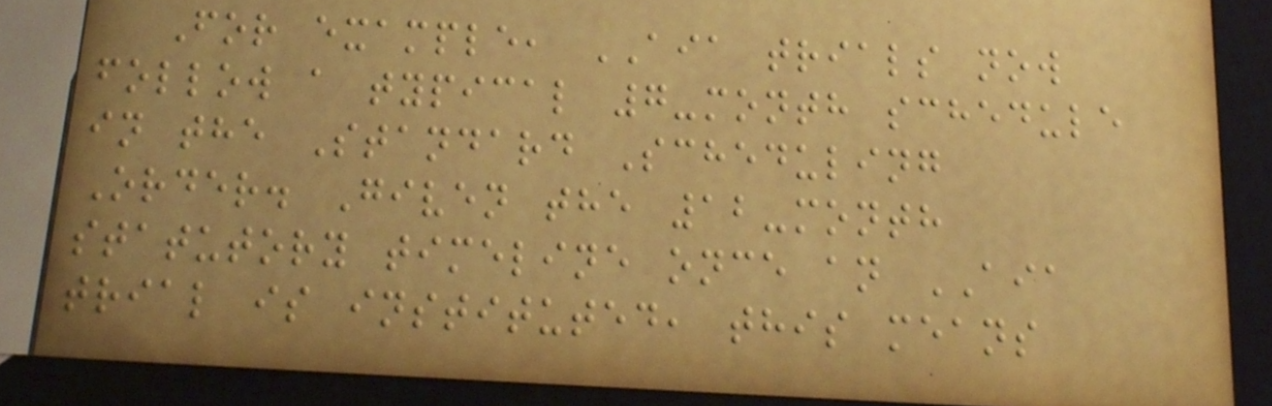For example, AIA trials now
follow a typical 7-month schedule
in the Standard Scheduling
Order. Given the 12-month
statutory timeline once an AIA
trial is instituted, this means
